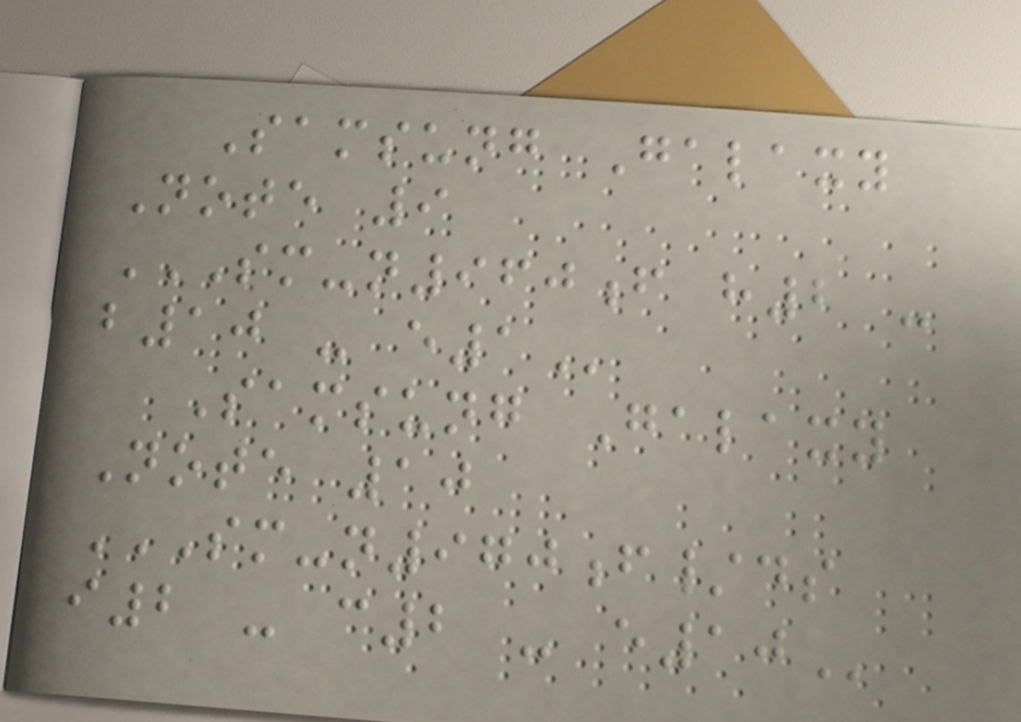Samsung Galaxy
Note 9
SM-N960F H2 -
B10 - E1
Samsung Galaxy
Note 10
SM-N970F/DS
I2 - C2 - E10
